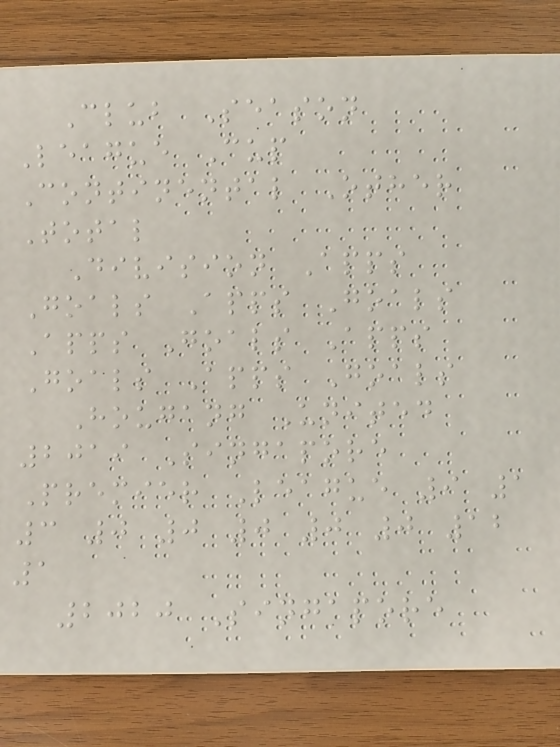Club Season
League Cup
Continental Other
Total
Division Apps
Goals Apps Goals
Apps Goals Apps
Goals Apps Goals
Hougang United
2019 Singapore
Premier League 9 1
3 0 0 0 0 0 12
1
2020 Singapore
